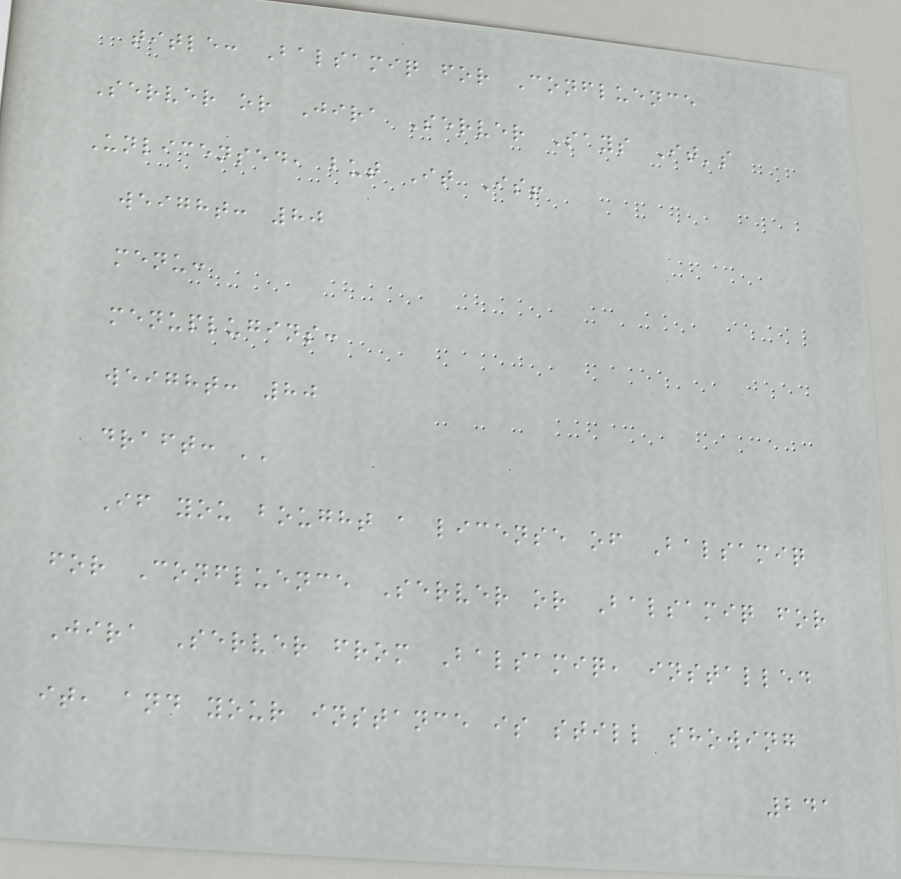title: Balsamiq for Confluence
Server or Jira Server Says It's
Unlicensed, but It Is!
weight: 80
menu:
menuplugins:
weight: 80
draft: ''
If you bought a license of Balsamiq
for Confluence Server or Balsamiq for
Jira Server from Balsamiq, installed
it, and your instance is still showing
241
